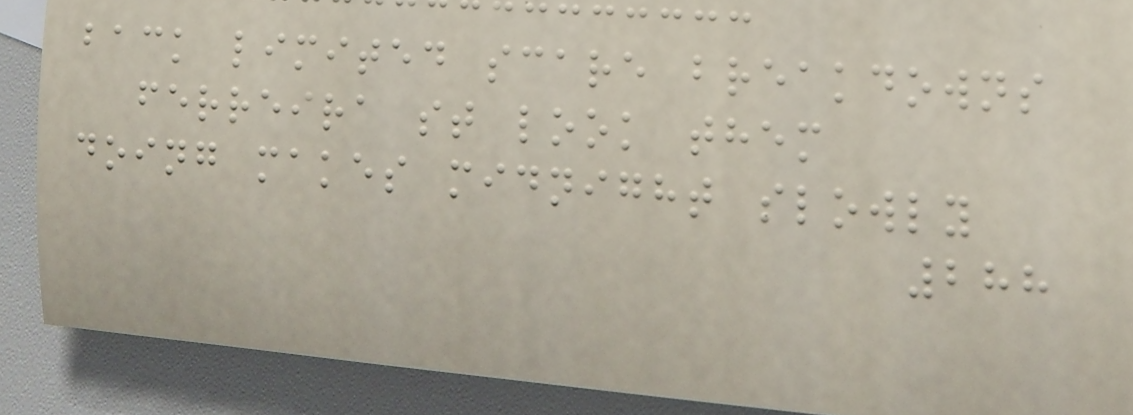back limited scare breakdowns
ferreira st look them
doing makes midnight slowly
288
